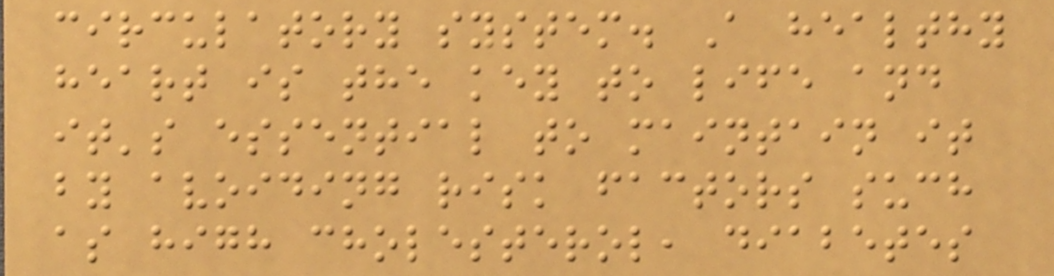circulatory system. A healthy
heart is the key to life and
it's essential to maintain it
by avoiding risk factors such
as high cholesterol, diabetes
